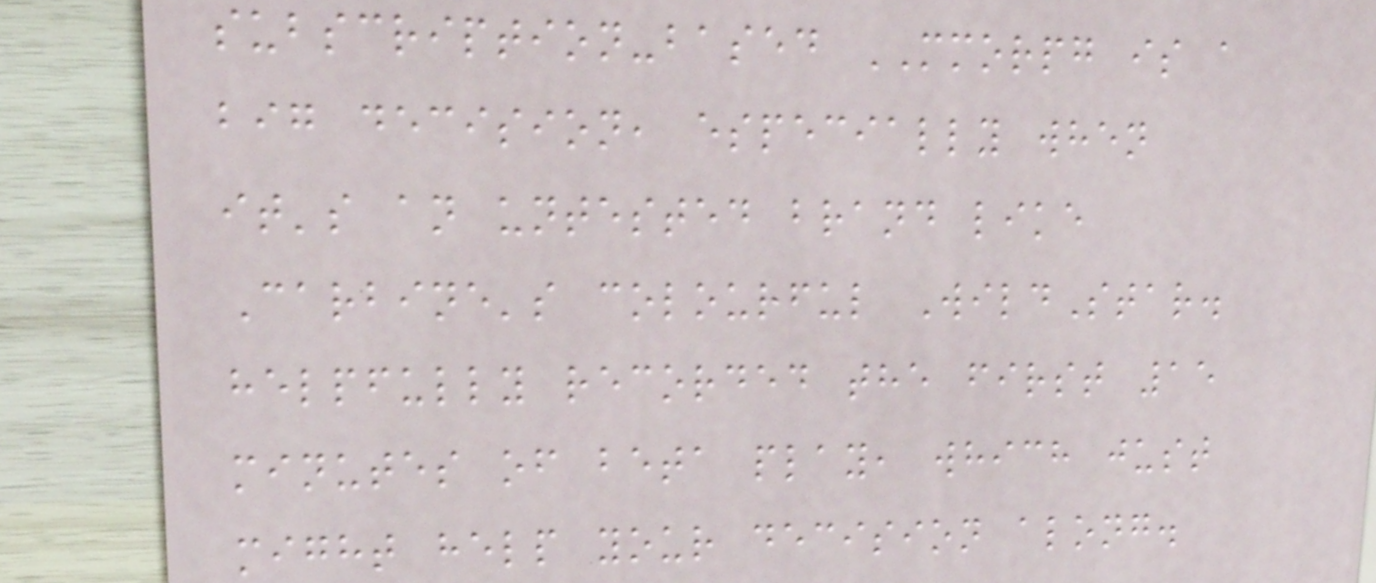subscription-based MMORPG is a
big decision, especially when
it's an untested brand like
Carbine's colourful WildStar.
helpfully recorded the first 15
minutes of beta play, which just
might help your decision along.
